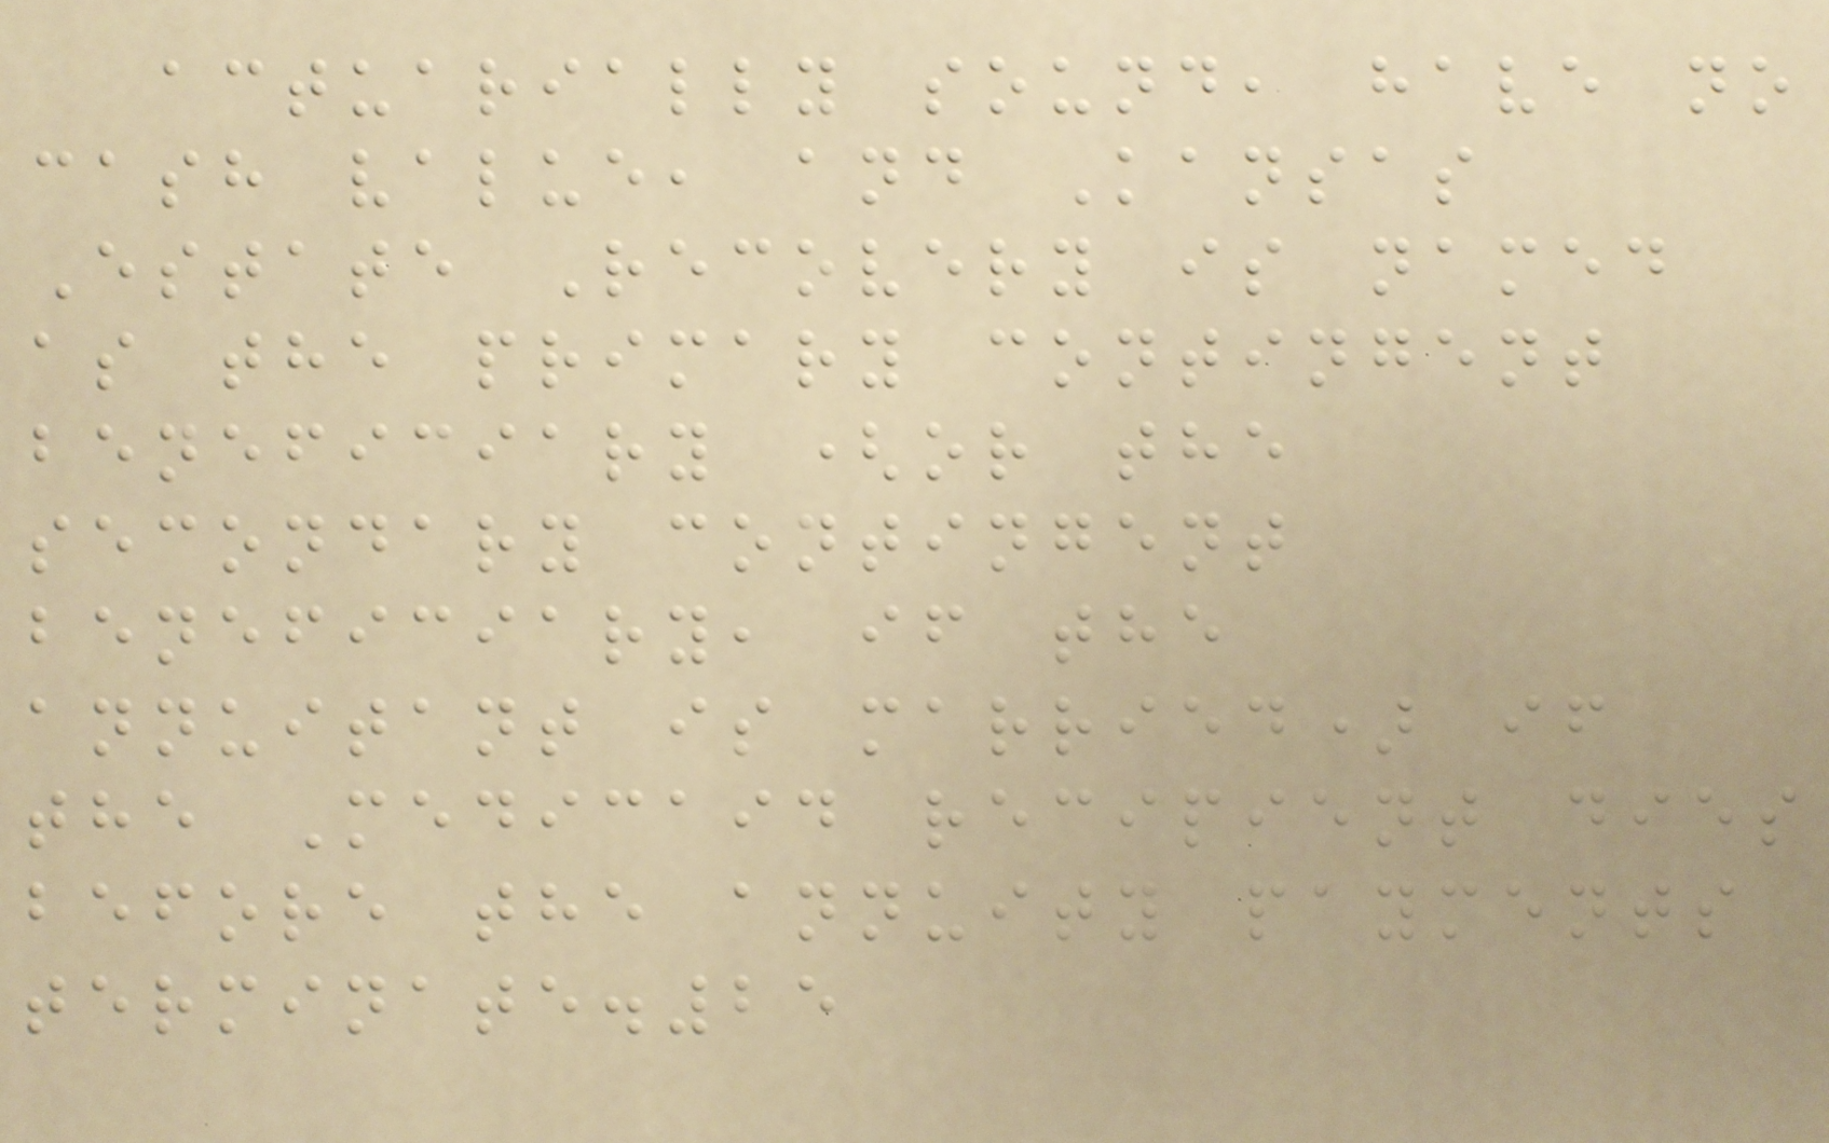actuarially sound, have no
cash value, and Kansas
Estate Recovery is named
as the primary contingent
beneficiary (or the
secondary contingent
beneficiary, if the
annuitant is married) if
the Medicaid recipient dies
before the annuity payments
terminate.25
